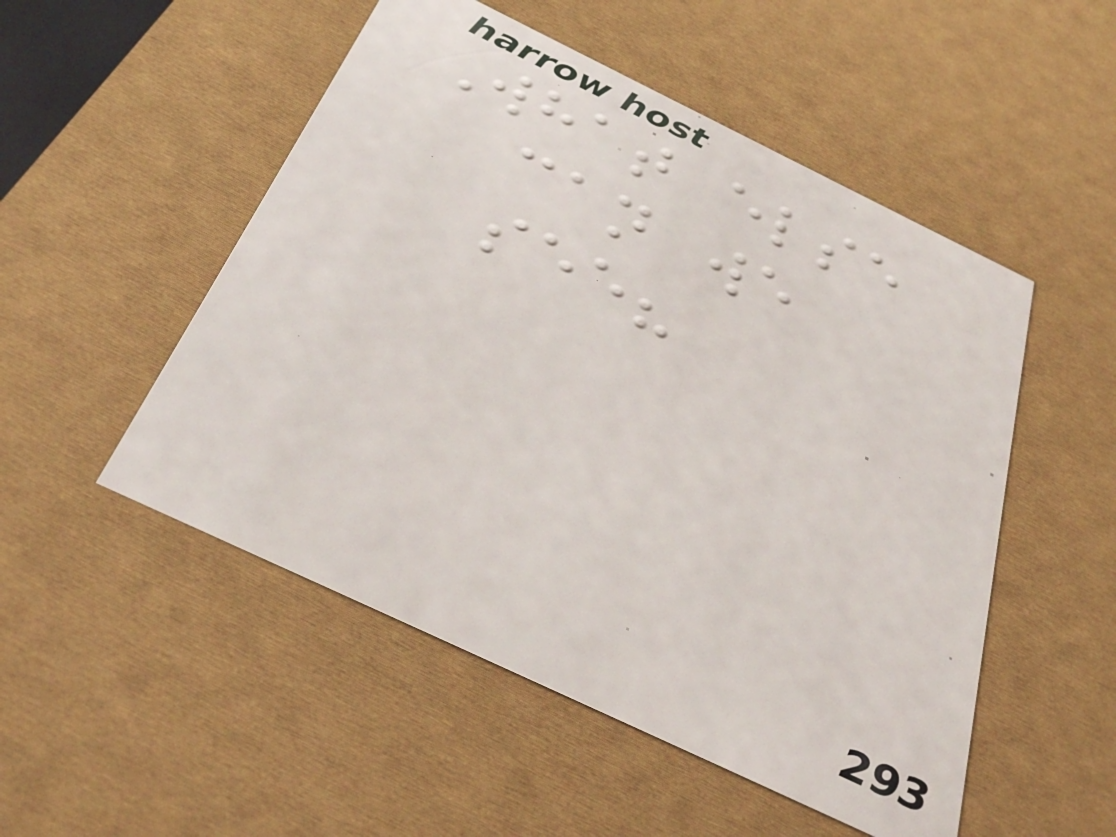What else
can we
see?
